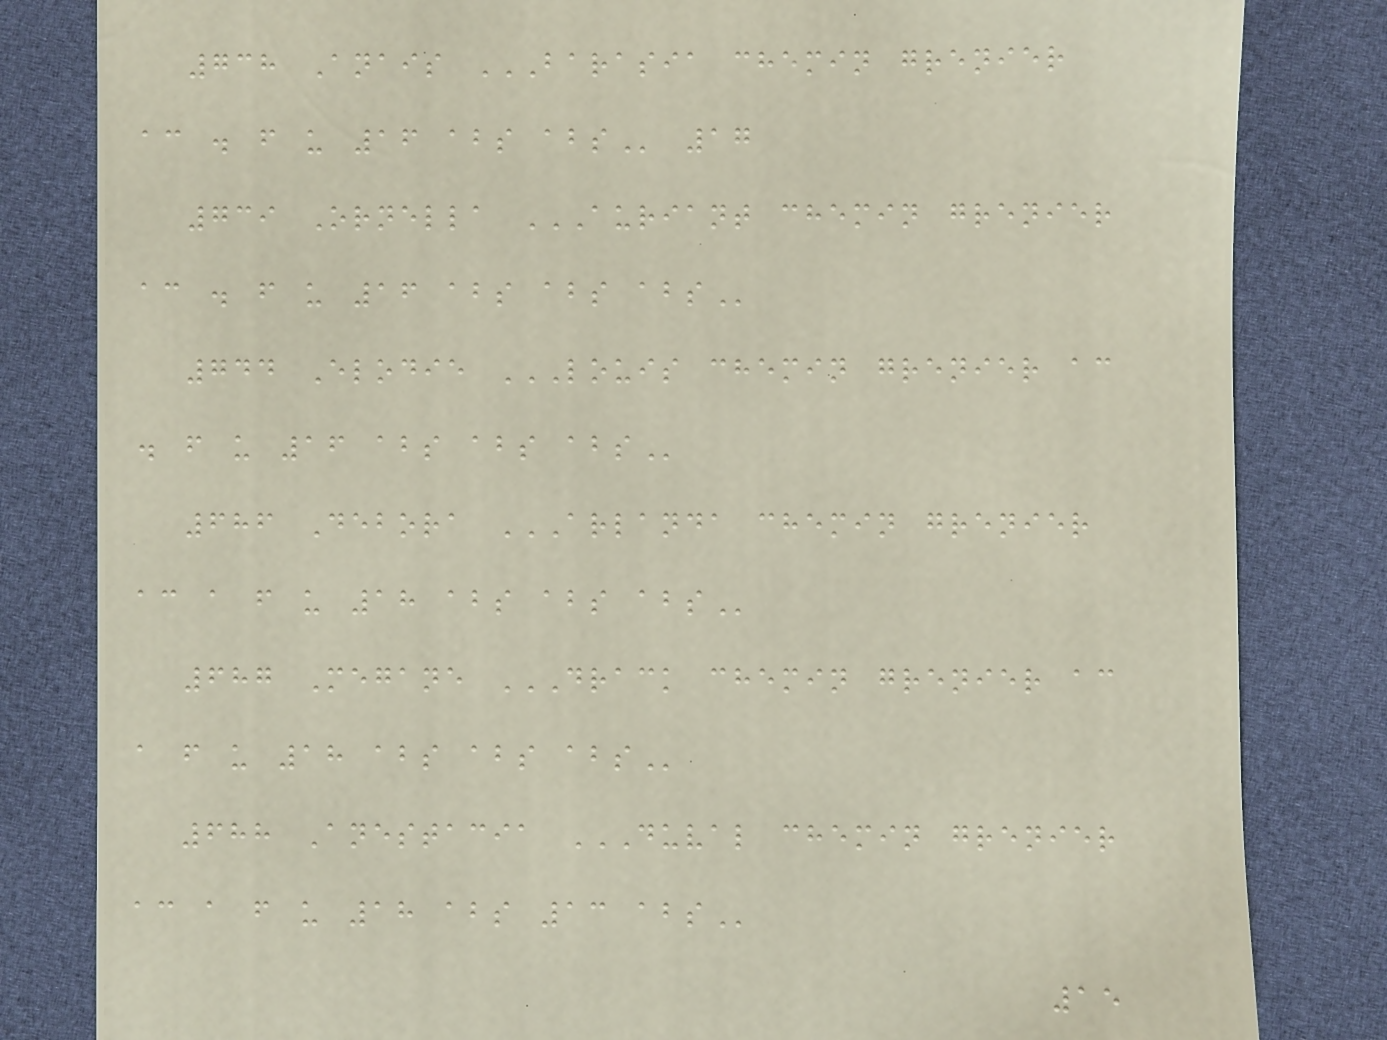738 Anais BARASIA CHEMIN GRENIER
AC . F U 16 ABS ABS 17
739 Ornella AURIANT CHEMIN GRENIER
AC . F U 16 ABS ABS ABS
744 Elodie LOUIS CHEMIN GRENIER AC
. F U 16 ABS ABS ABS
686 Debora ARLANDA CHEMIN GRENIER
AC A F U 18 ABS ABS ABS
687 Megane DRACK CHEMIN GRENIER AC
A F U 18 ABS ABS ABS
688 Anestacia DUVAL CHEMIN GRENIER
AC A F U 18 ABS 13 ABS
15
